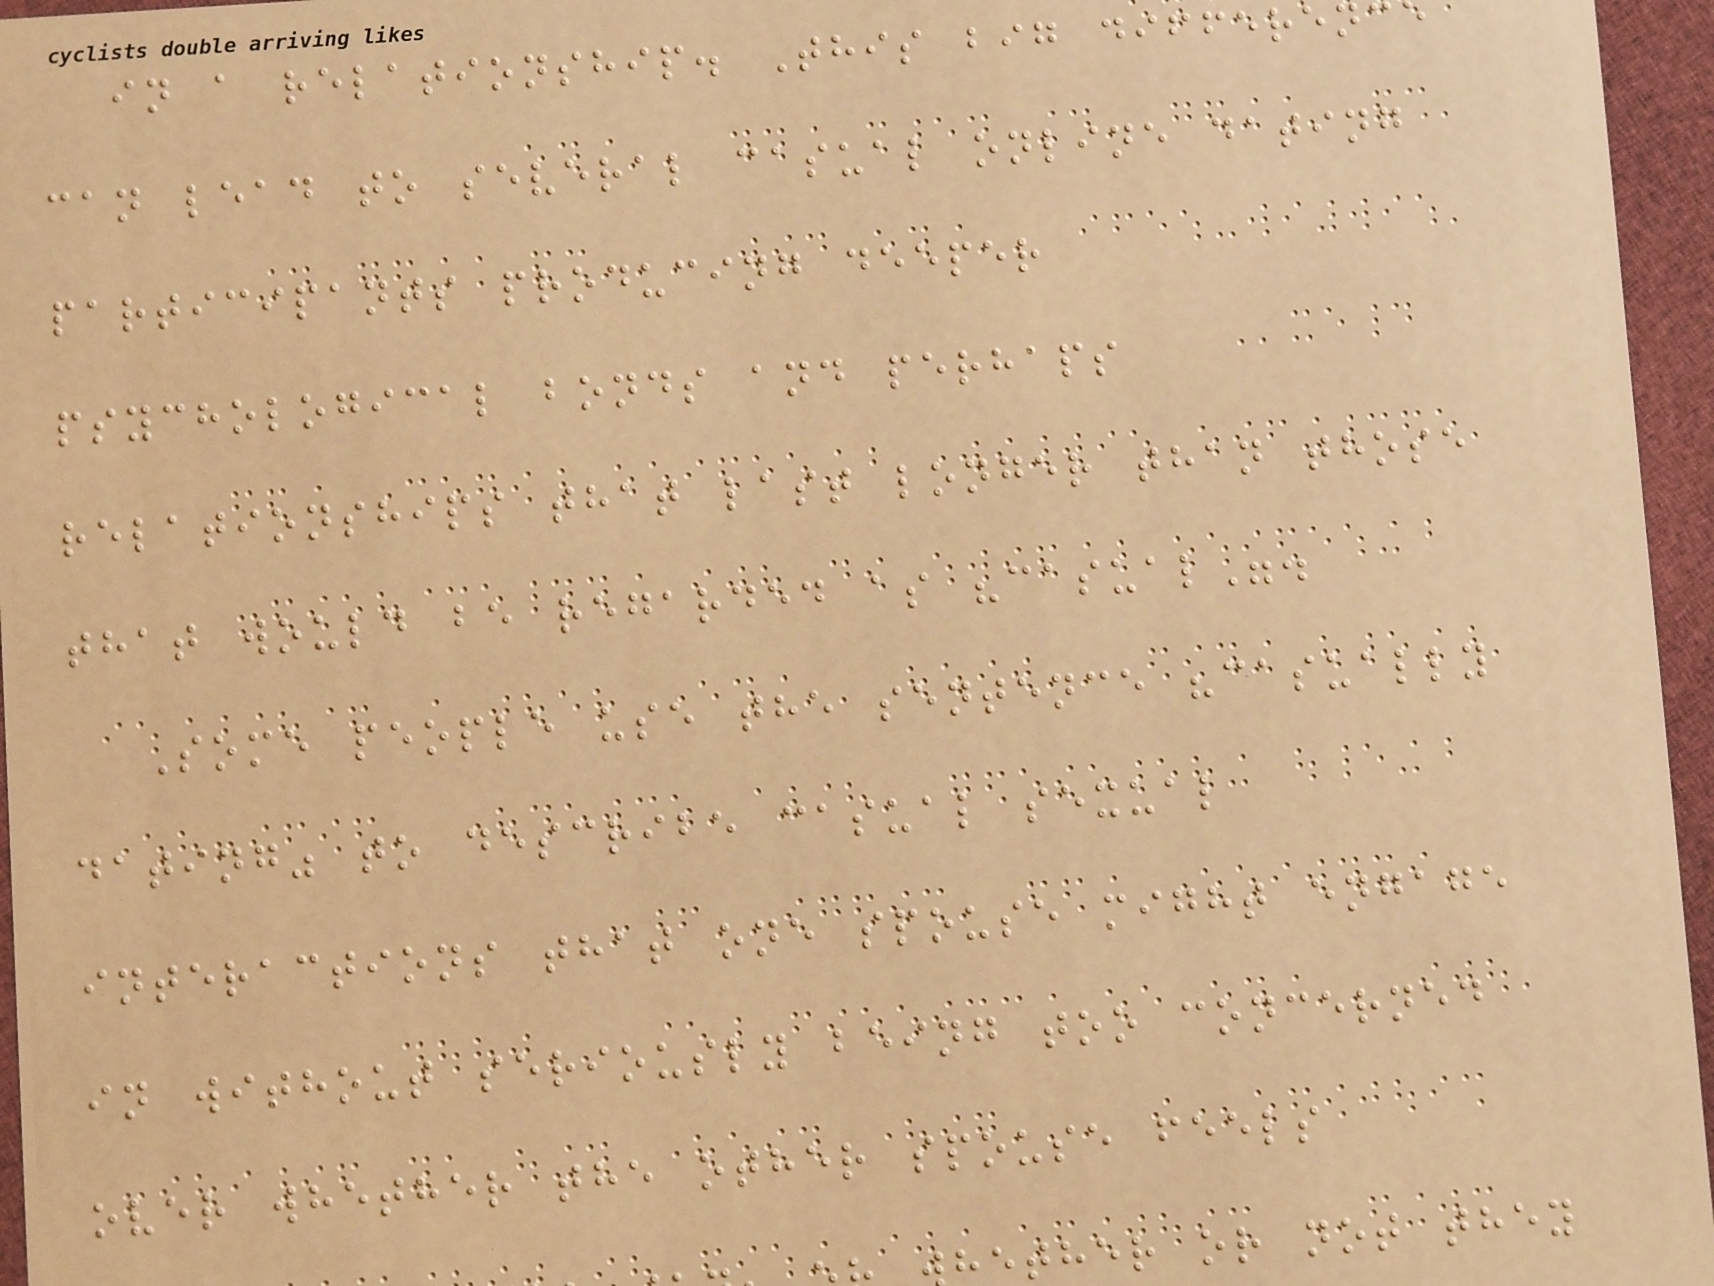in a relationship. This big differen
can lead to several casual online dating
participants producing deeper
psychological bonds and perhaps
relationships that last longer than those
that would be regarded as "casual".
Some people use the sentence "casually
dating" to describe casual sexual
interactions that one spouse might engage
in without seriously being too concerned
over whether the other spouse feels
ether or not they
